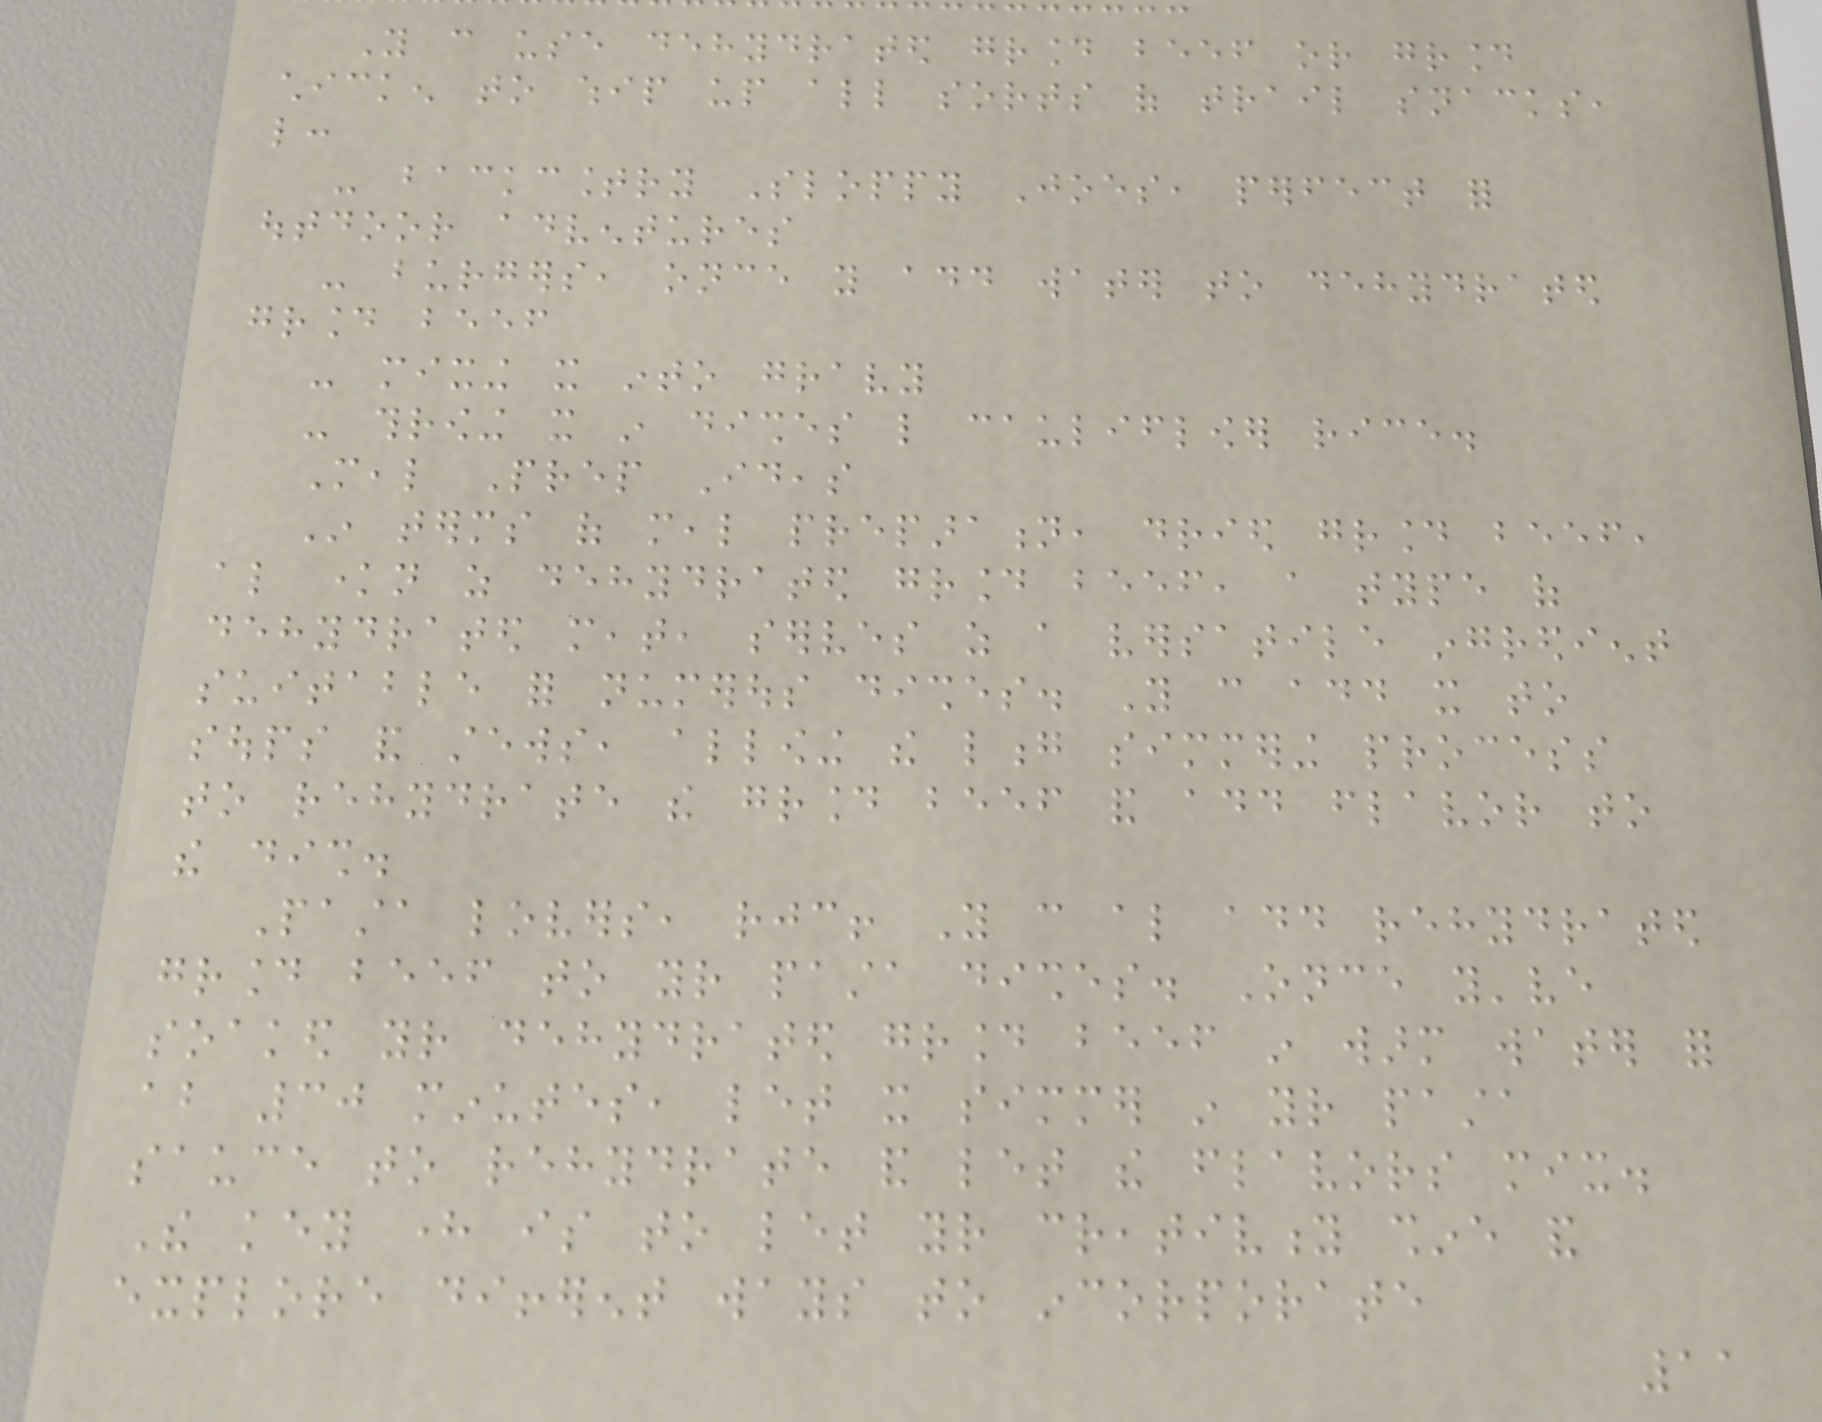You can use dehydrated ground beef or ground
chicken to whip up all sorts of trail snacks,
like:
- backcountry Sloppy Joes, perfect for
outdoor adventures
- burgers, once you add water to dehydrated
ground beef
- mixing it into gravy
- throwing it in dishes like cauliflower rice.
Meal Prep Ideas
In terms of meal preparation, dried ground beef,
also known as dehydrated ground beef, a type of
dehydrated meat, serves as a versatile ingredient
suitable for numerous dishes. You can add it to
soups and stews, allowing the long simmering process
to rehydrate the ground beef and add flavor to
the dish.
Pasta lovers, rejoice! You can also add rehydrated
ground beef to your pasta dishes. Once you've
soaked your dehydrated ground beef in warm water for
about 30 minutes, let it simmer in your pasta
sauce to rehydrate and let the flavors mix.
The key here is to let your creativity shine and
explore different ways to incorporate
11
